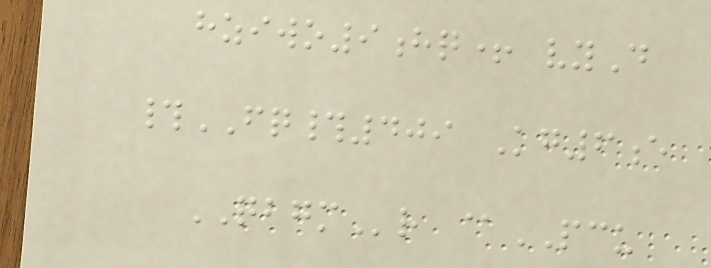hziwo9hq+ vyD
#FQ#409 Kg6e
QBGMr @PCU
